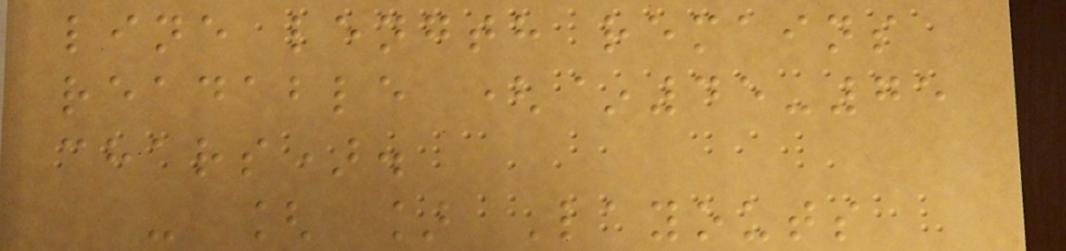line length remains
readable (~45-75
chars).
- [ ] Layouts
